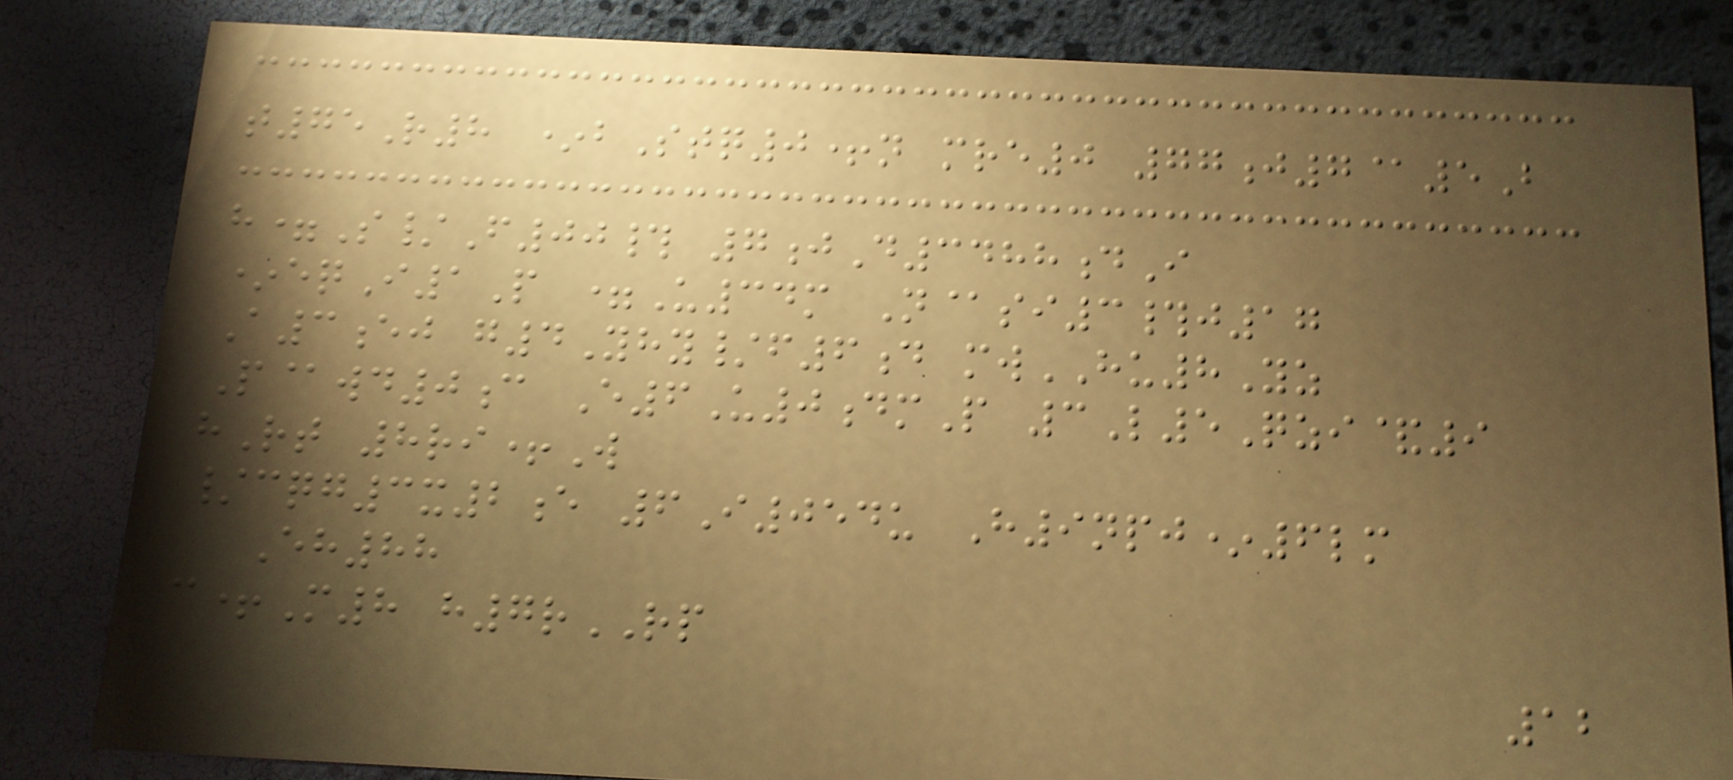t75R8 *bStq0+n mre0 77j7@5B
h=S/F00# 7jD3488dI
*eqI1P =U34m N@si3#j17
A3ej g4Yhy/f6d mwHU8Yz
P@wd0c E6U0dmP 3L5Qzi&9
hRt 8ri+W
/cqg3x2e 6I054u H9npj*6lm
Eh88
c+M8 h7rRP
12
